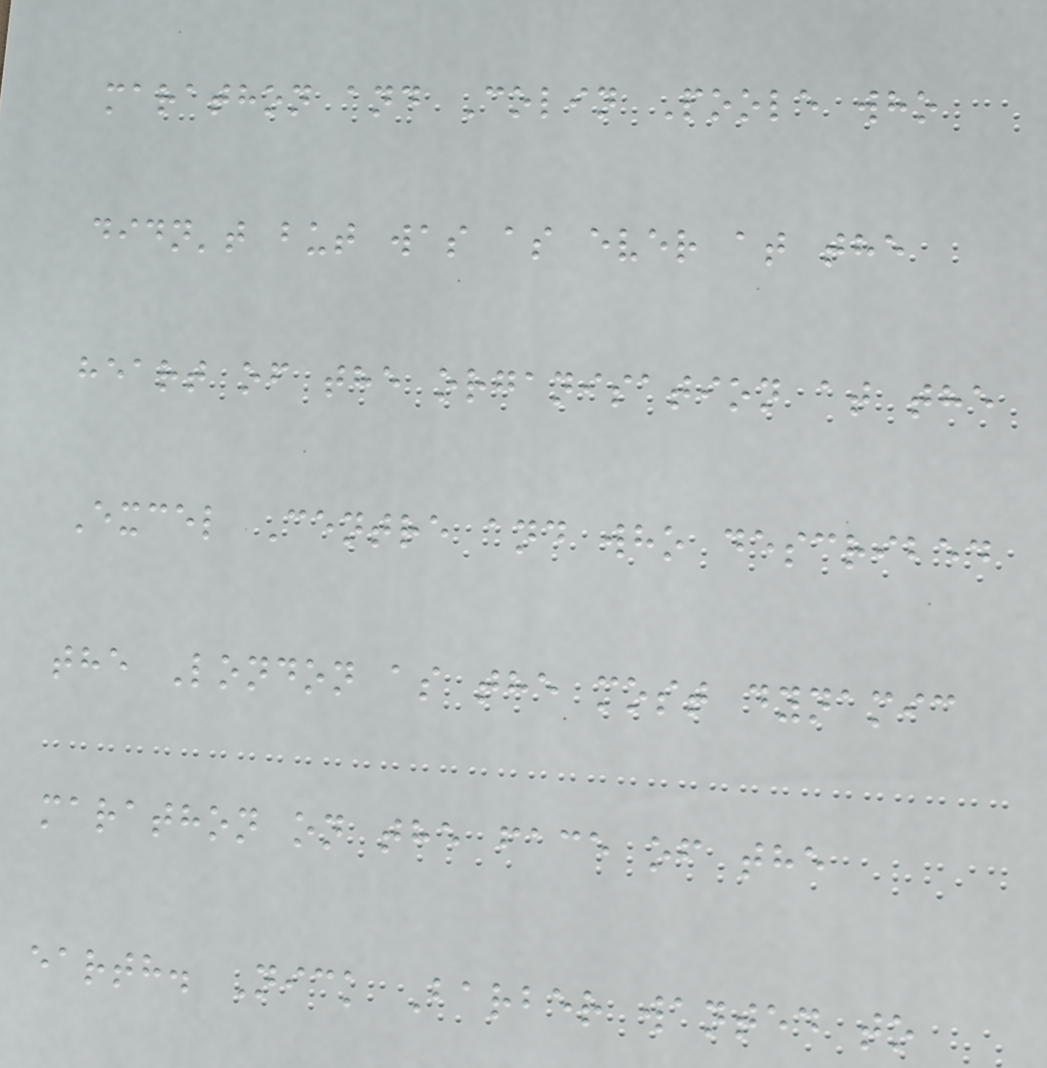marathon and Colin Poole who
didn't but was as ever at the
heart of the organisation at the
Excel Centre and who described
the London as the most dynamic
marathon on the face of the
earth. Nick Barber wanted to
